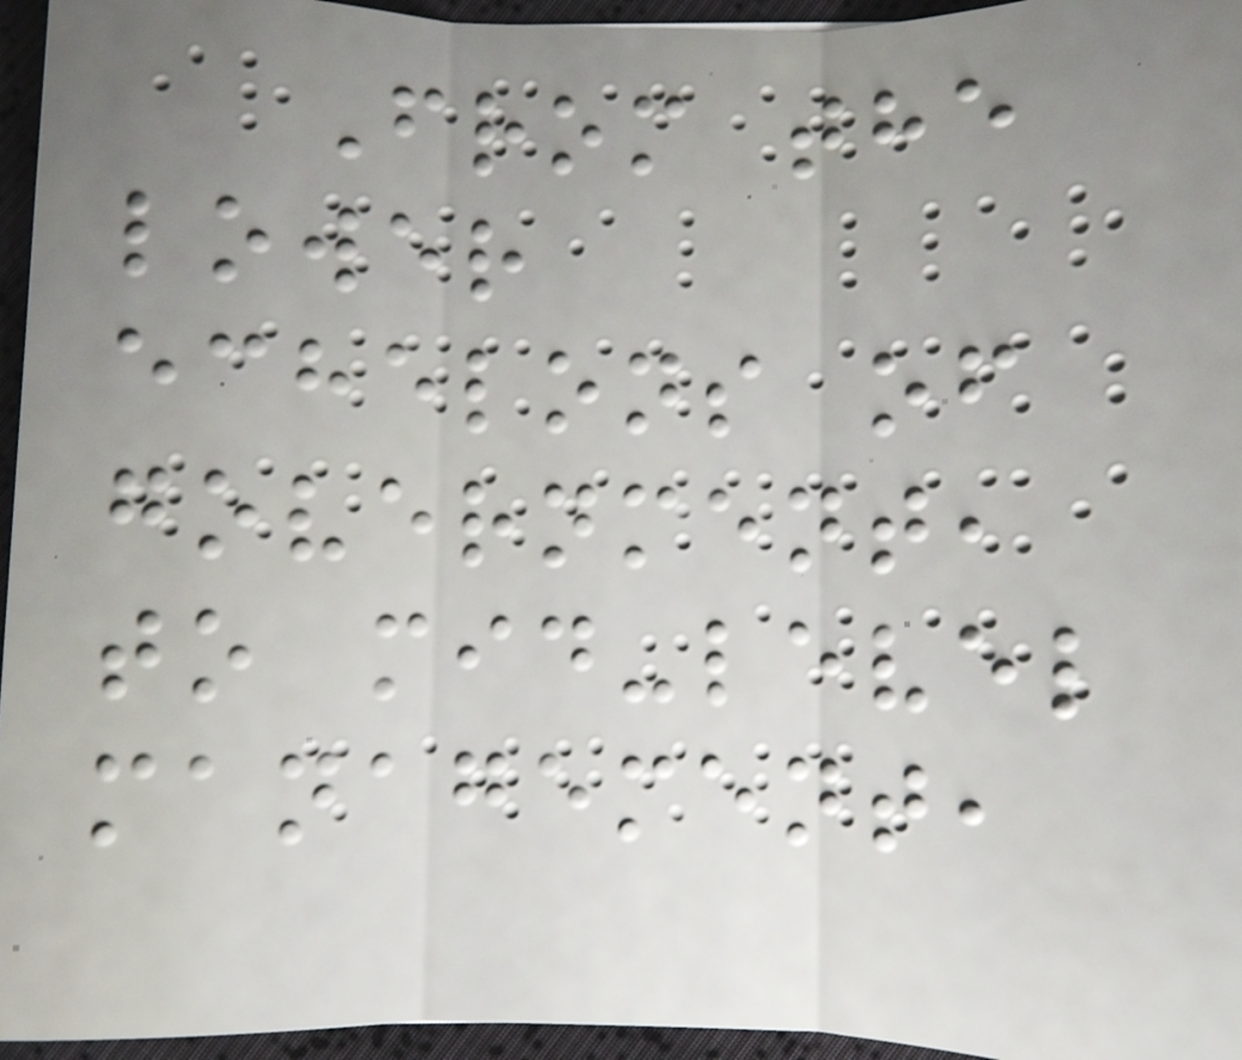From the
lower
echelons of
government,
to mid-level
management,
